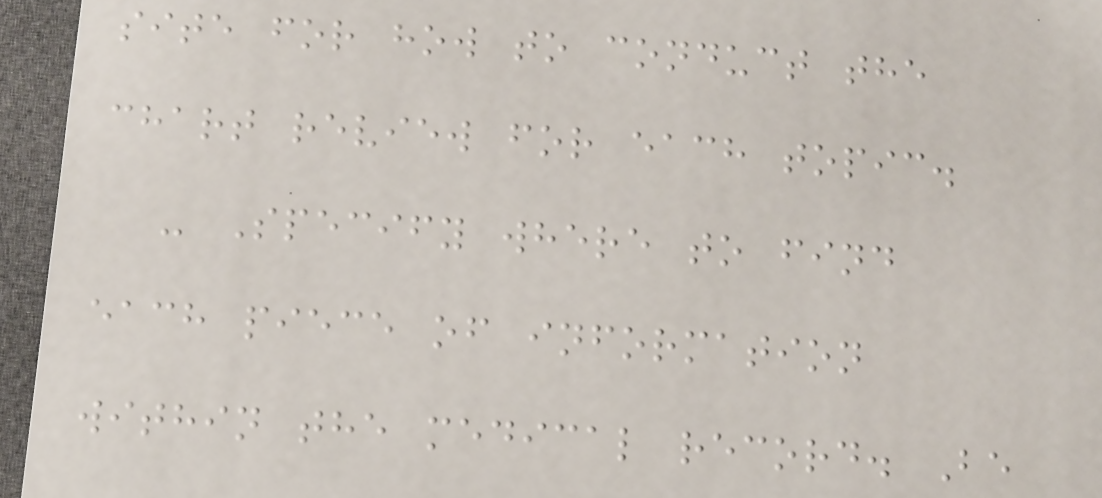site for how to conduct the
chart review for each topic.
- Specify where to find
each piece of information
within the medical record. Be
